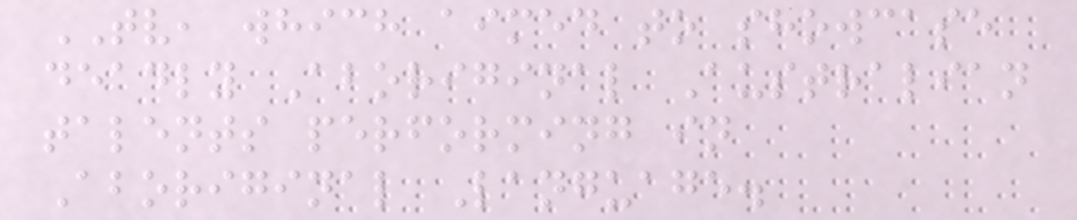TV, which aimed to showcase
deadly Aboriginal Australian
talents performing in
Aboriginal Language.
